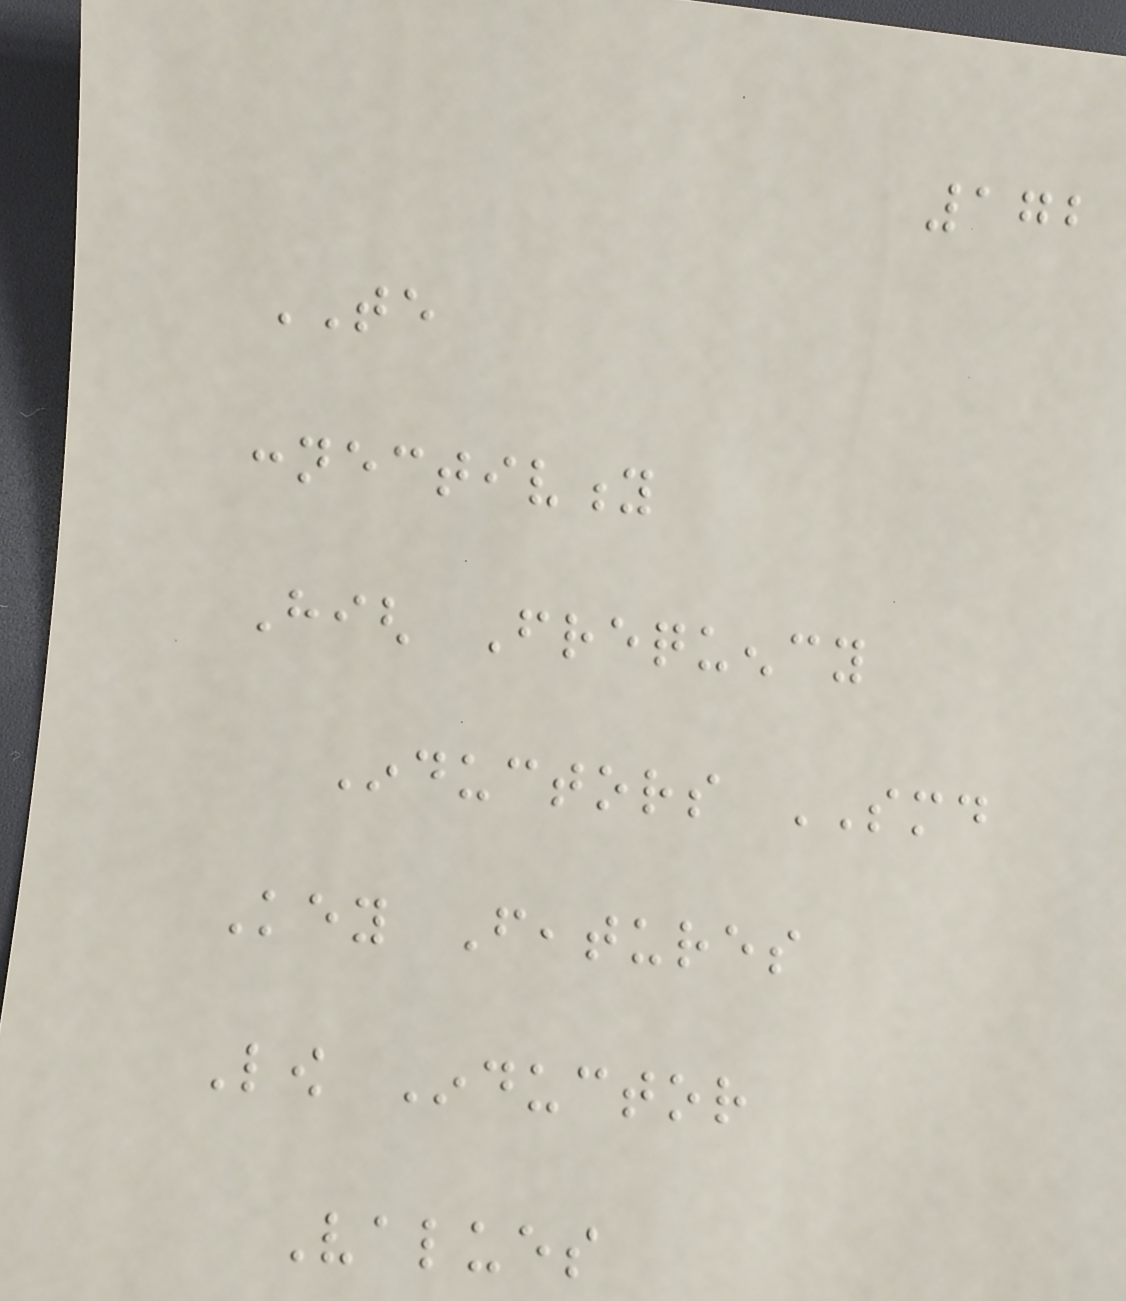172
TE
connectivity
High Frequency
Inductors SMD
Key Features
Low Inductor
Values
